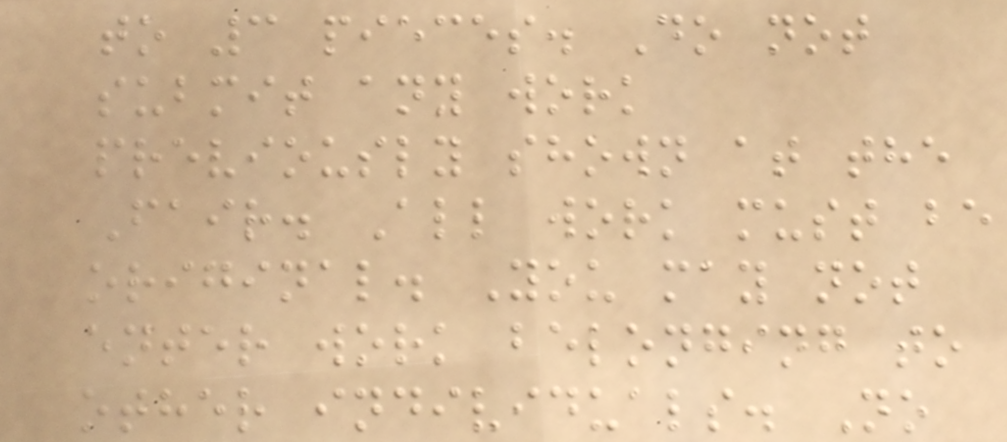to 3 pieces. Do not
submit any work
previously shown at the
Fair. All work must be
original. You may not
enter work belonging to
other individuals. No
